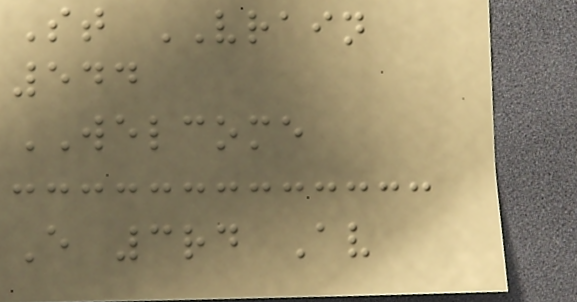St VRAIN
544
WELCOME
E 3rd Av
